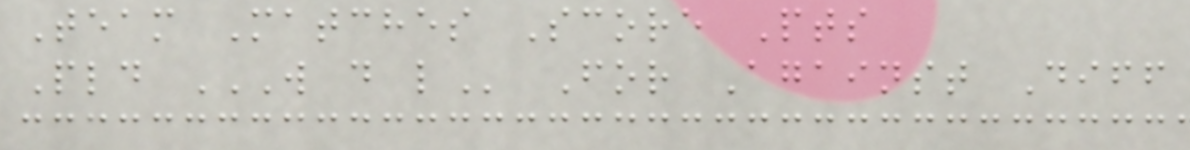Team Matches Score Pts
Pld W D L For Against Diff
